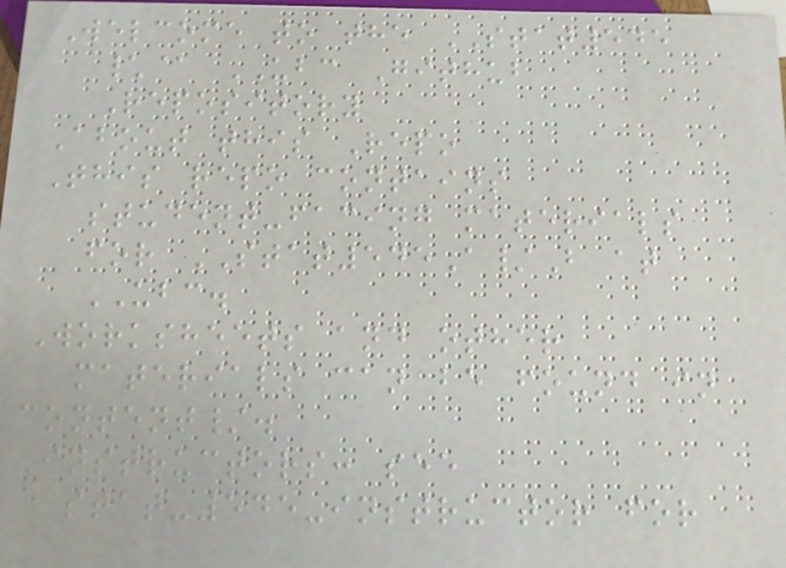Welcome to the STAT545
\@ UBC Github
Repository
About this Repo
This repo contains
student-facing materials
for STAT545A/B at
UBC.
Worksheets and other
materials can be found in
content/.
Instructors: see
stat-545-instructor for
